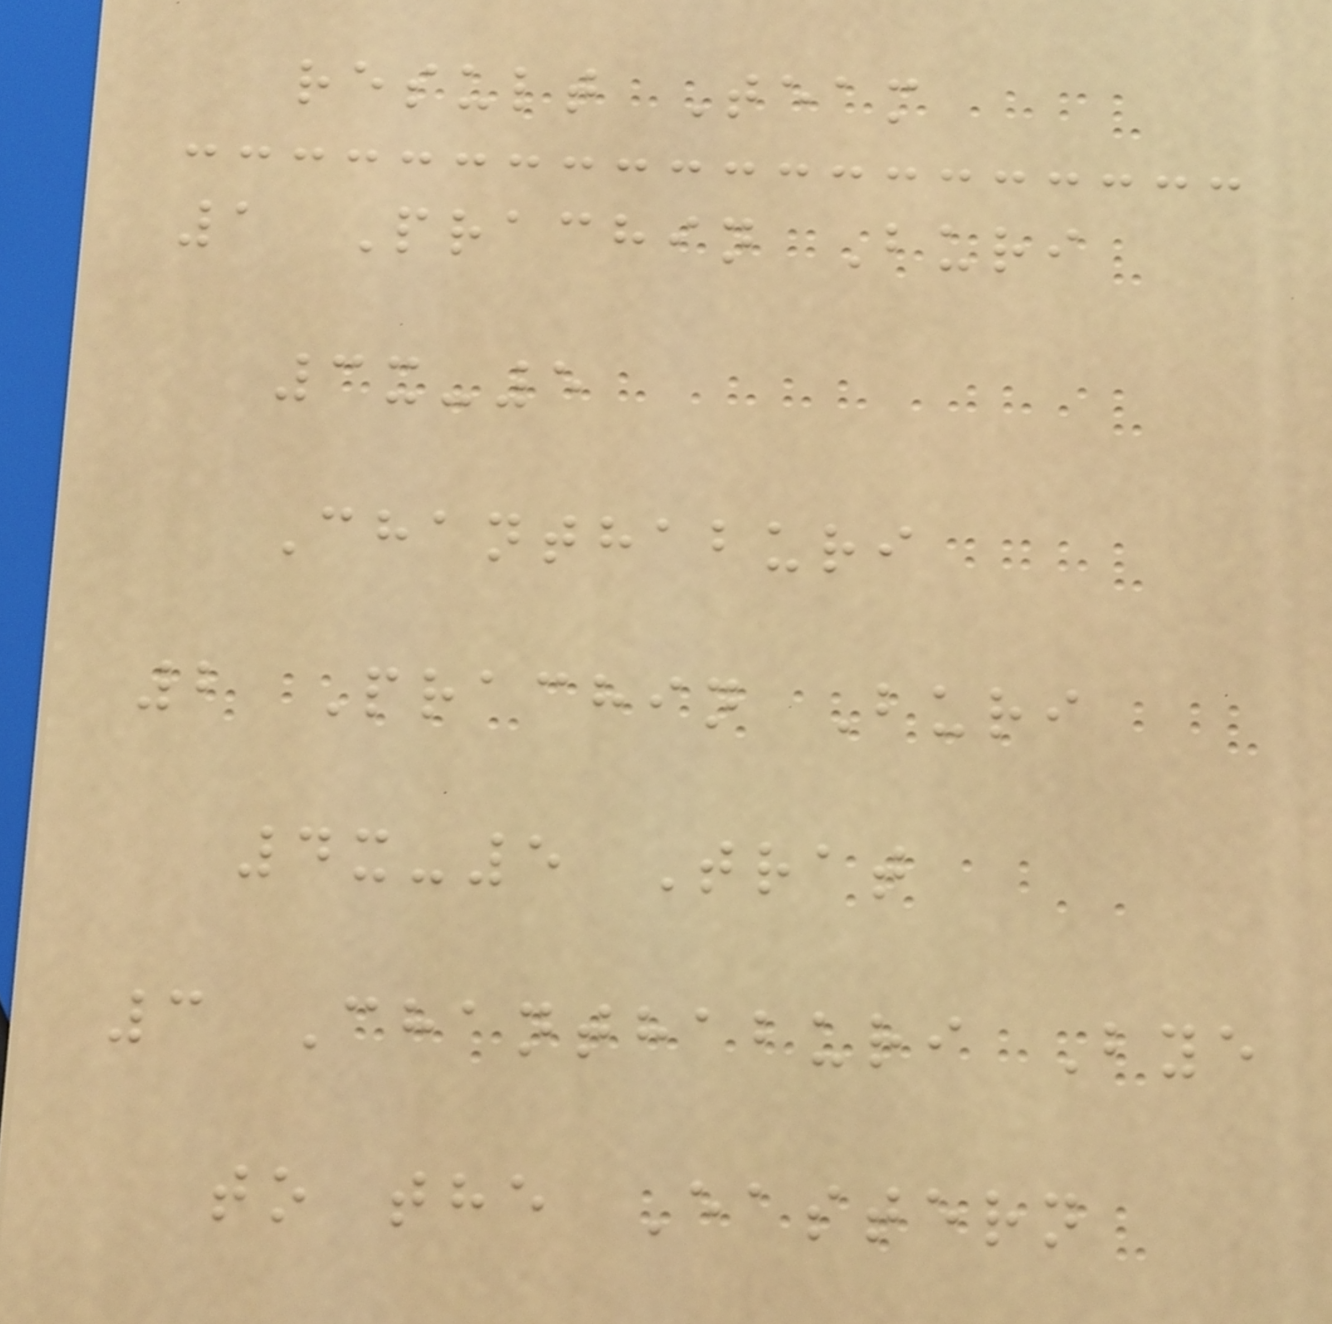result Team
1 Prachin Buri
3x-5
Chanthaburi
2 Prachin Buri
4x-5 Trat
3 Chanthaburi Bye
to the Eastern
